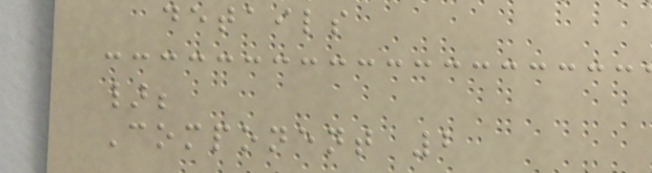details
};
Component 2
